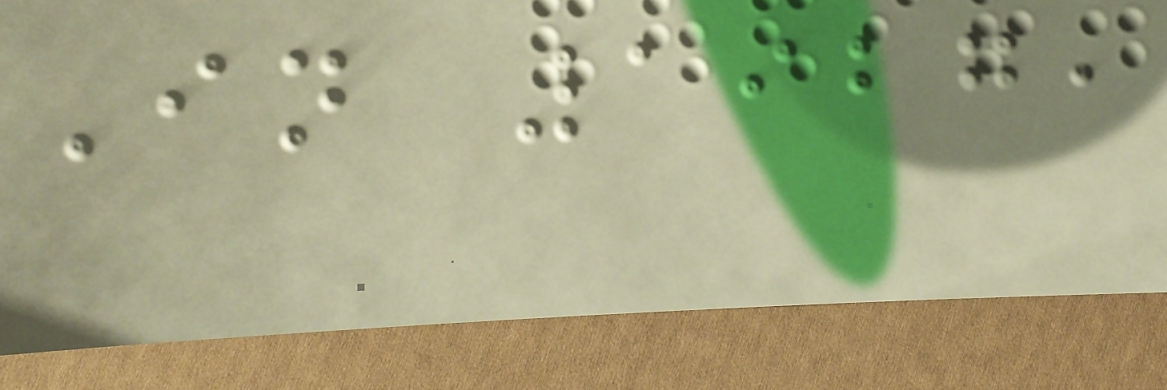In 1927,
